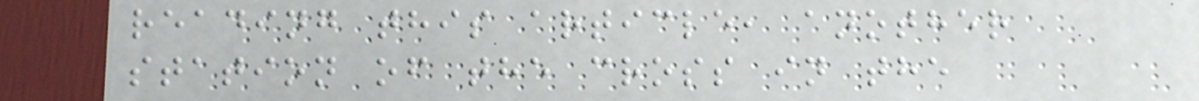reading this article, another
station of the cross in the
